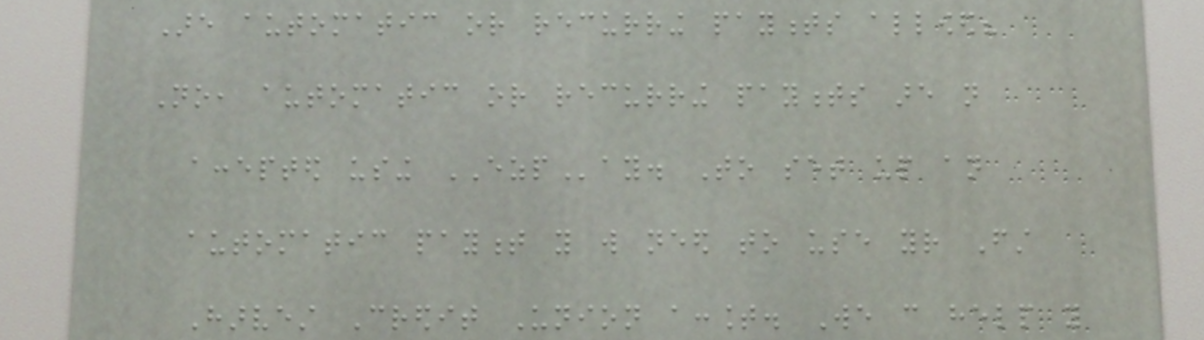Are automatic or recurring payments allowed?
No, automatic or recurring payments are not
accepted using EZPay. To set up an
automatic payment you will need to use your First
Harvest Credit Union account. We can help you
